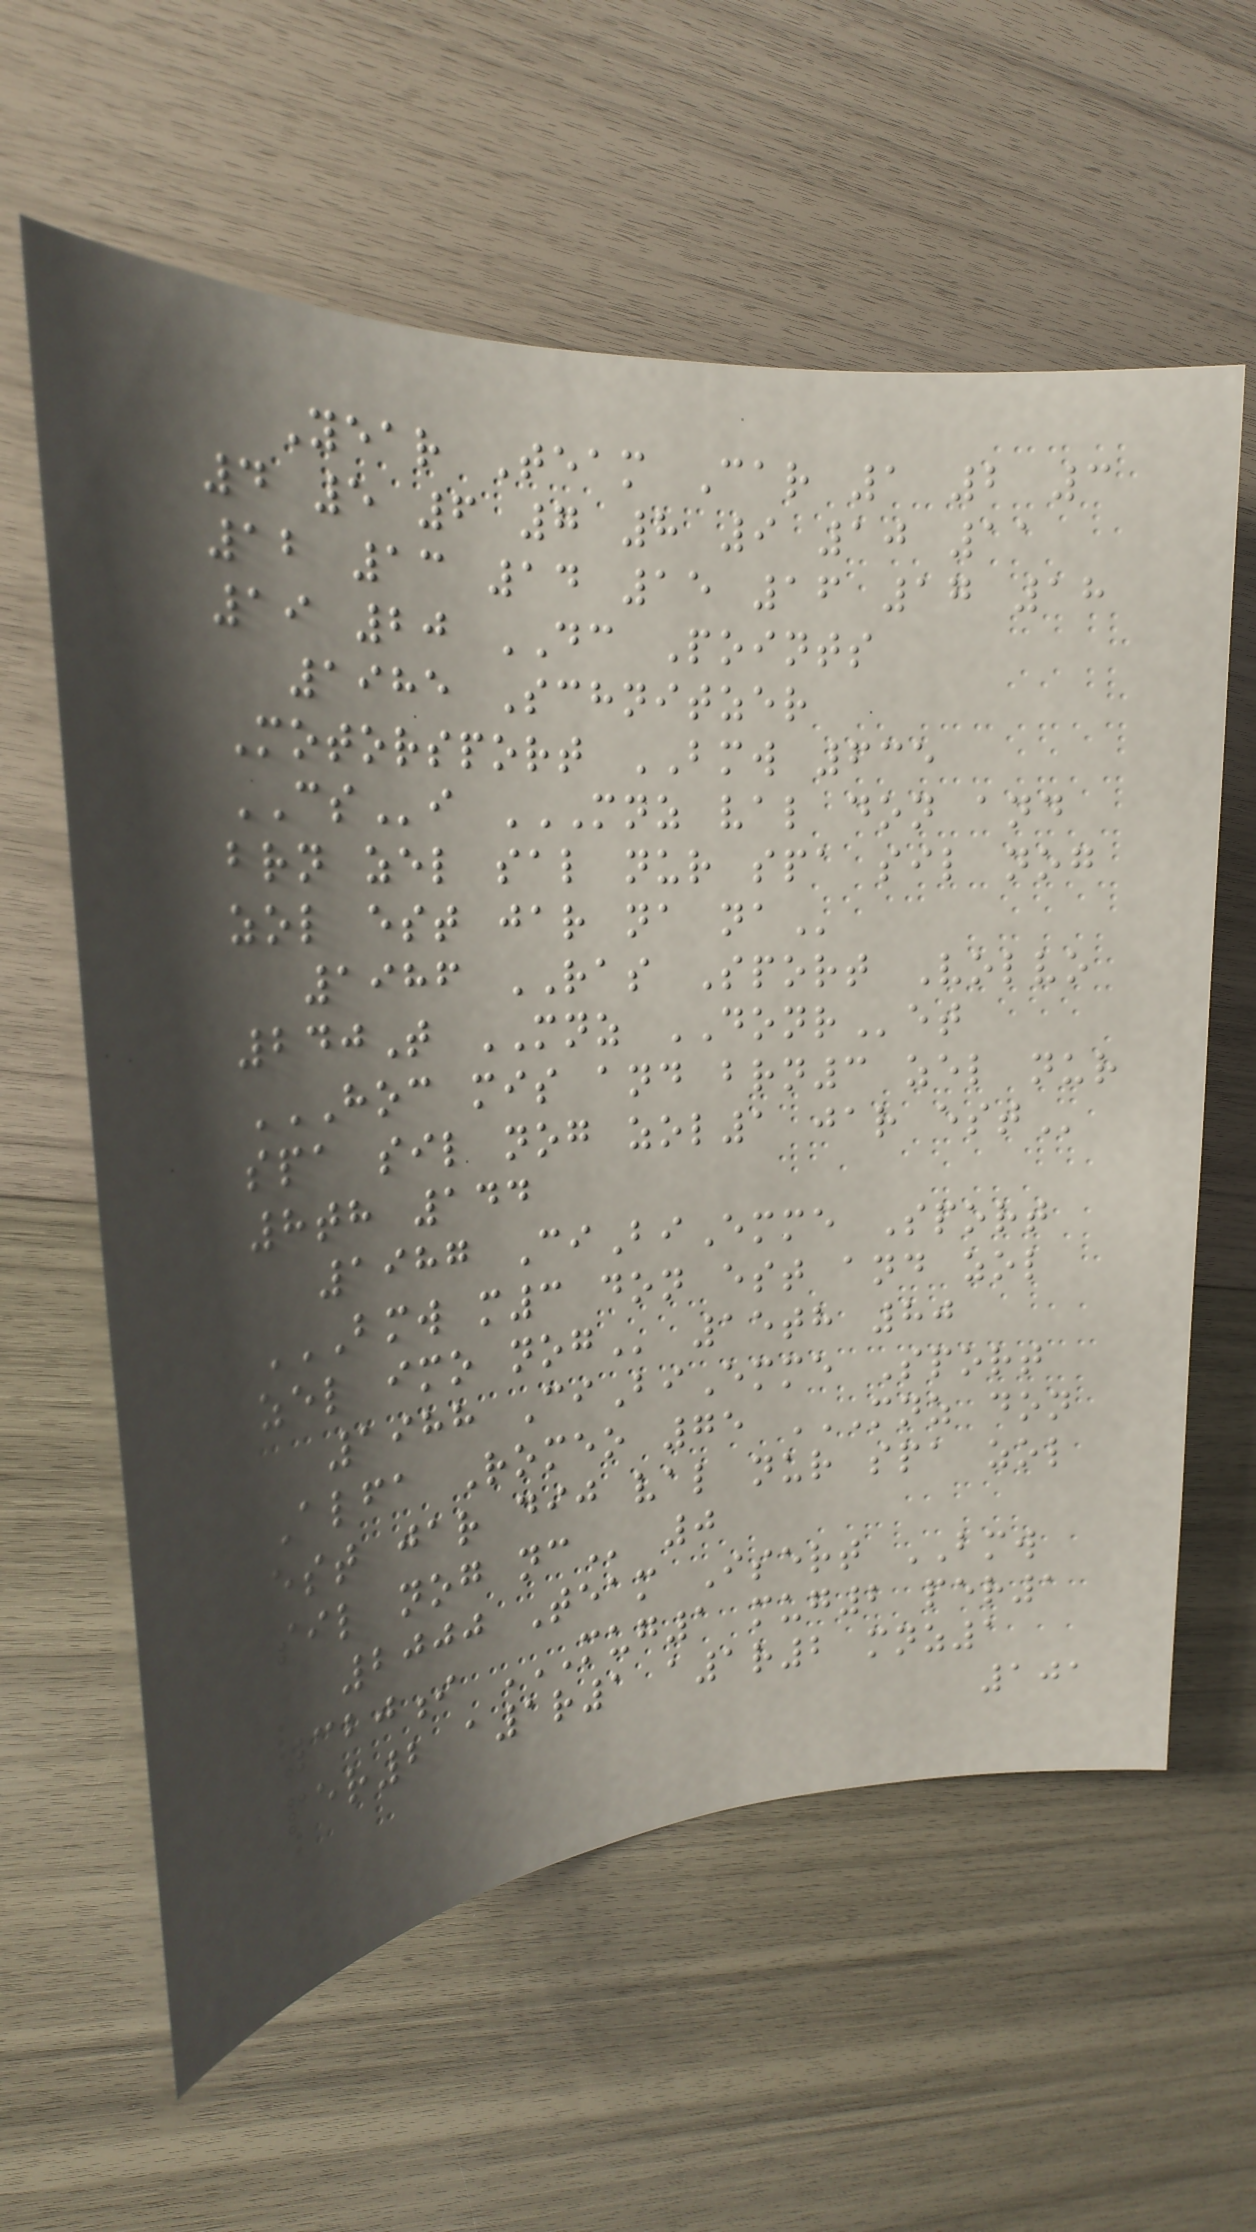Year Team Car 1 2 3
4 5 6 7 8 9 10 11
12 13 14 15 16 17 18
19 20 DC Points
1985 Schnitzer
Motorsport BMW 635
CSi MNZ VAL DON AND
BRN ZEL SAL NUR SPA SIL NOG
ZOL EST JAR NA NA
1986 RAS Sport Volvo
240T MNZ DONRet
HOC MIS AND BRN3 ZEL NUR
SPA SIL NOG ZOL1 JAR EST
8th 144
1987 CiBiEmme Sport
BMW M3 DON EST AND ZOL
ZEL IMO NOG 15th 80
1988 CiBiEmme Sport
Alfa Romeo 75 MNZ DON
EST JAR DIJ VAL NUR SPA ZOL
SIL NOG NC 0
2000 Team Isert BMW
320i MUG1 MUG2 PER1
PER2 A1R1 A1R2 MNZ1
101
